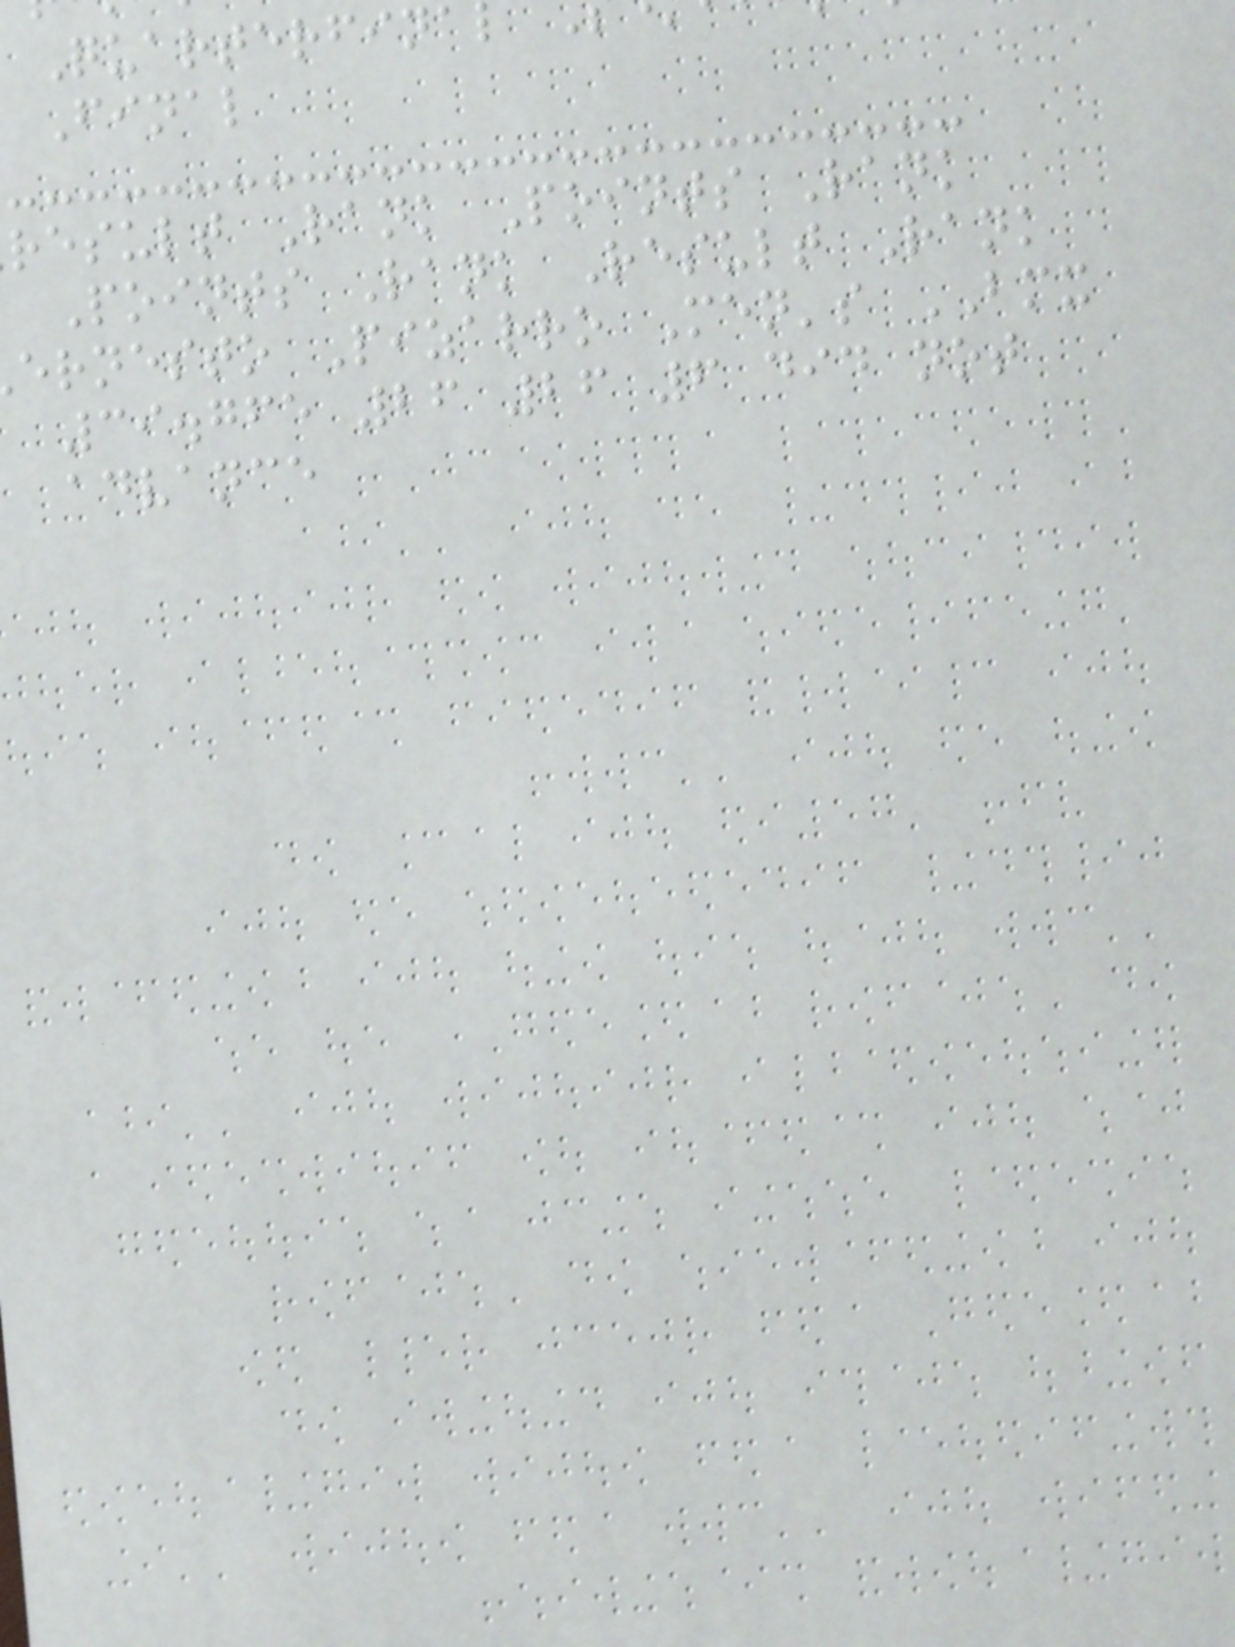Quarterfina
Final
result Rank Points Rank
Points Rank Result Rank
ernesto Pizarro Men's BMX
39.765 26 26 6 did not
advance
